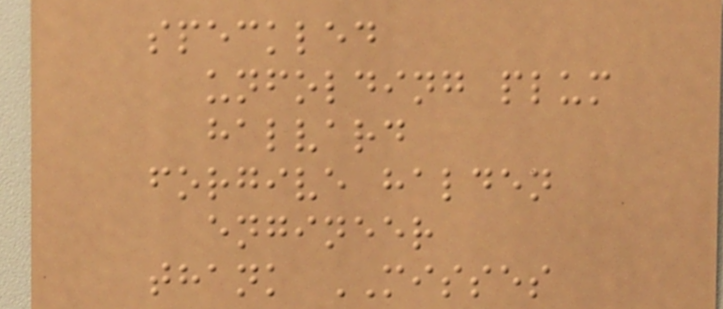speckled
unfolding plum
halvard
forgive halden
engineer
thank MISSES
